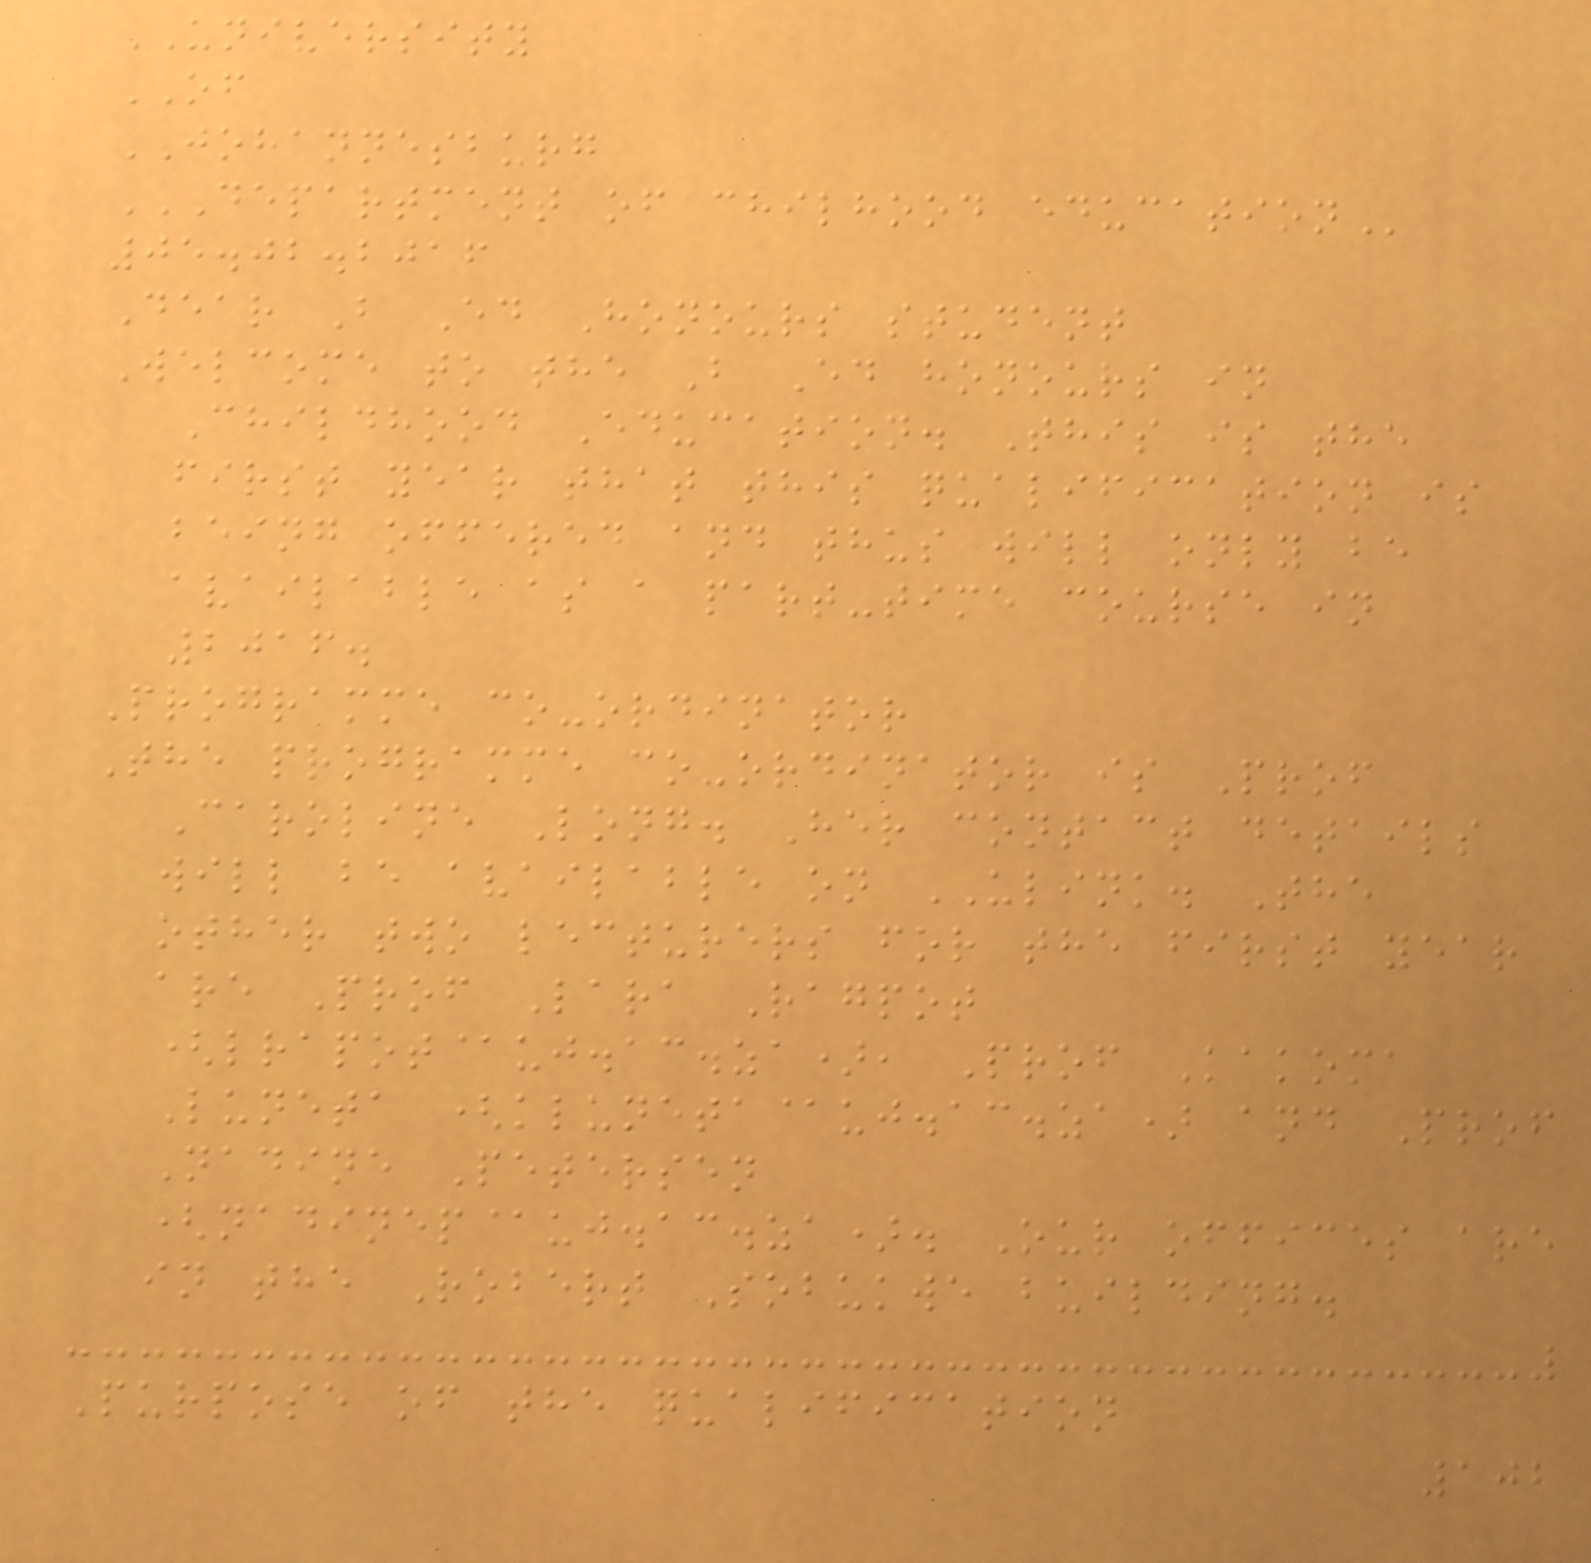UNIVERSITY
OF
JOHANNESBURG
DEPARTMENT OF CHILHOOD EDUCATION
05.02.2016
Dear B Ed Honours student
Welcome to the B Ed honours in
Childhood Education. This is the
first year that this qualification is
being offered and thus will only be
available as a part-time course in
2016.
Programme co-ordinator
The programme co-ordinator is Prof
Caroline Long. Her contact details
will be available on ULINK. The
other two lecturers for the first year
are Prof Lara Ragpot
(lrapot@uj.ac.za), Prof Kakoma
Luneta (kluneta@uj.ac.za) and Prof
Nadine Petersen
(nadinep@uj.ac.za). Our offices are
in the Robert Sobukwe building.
Purpose of the qualification
102
